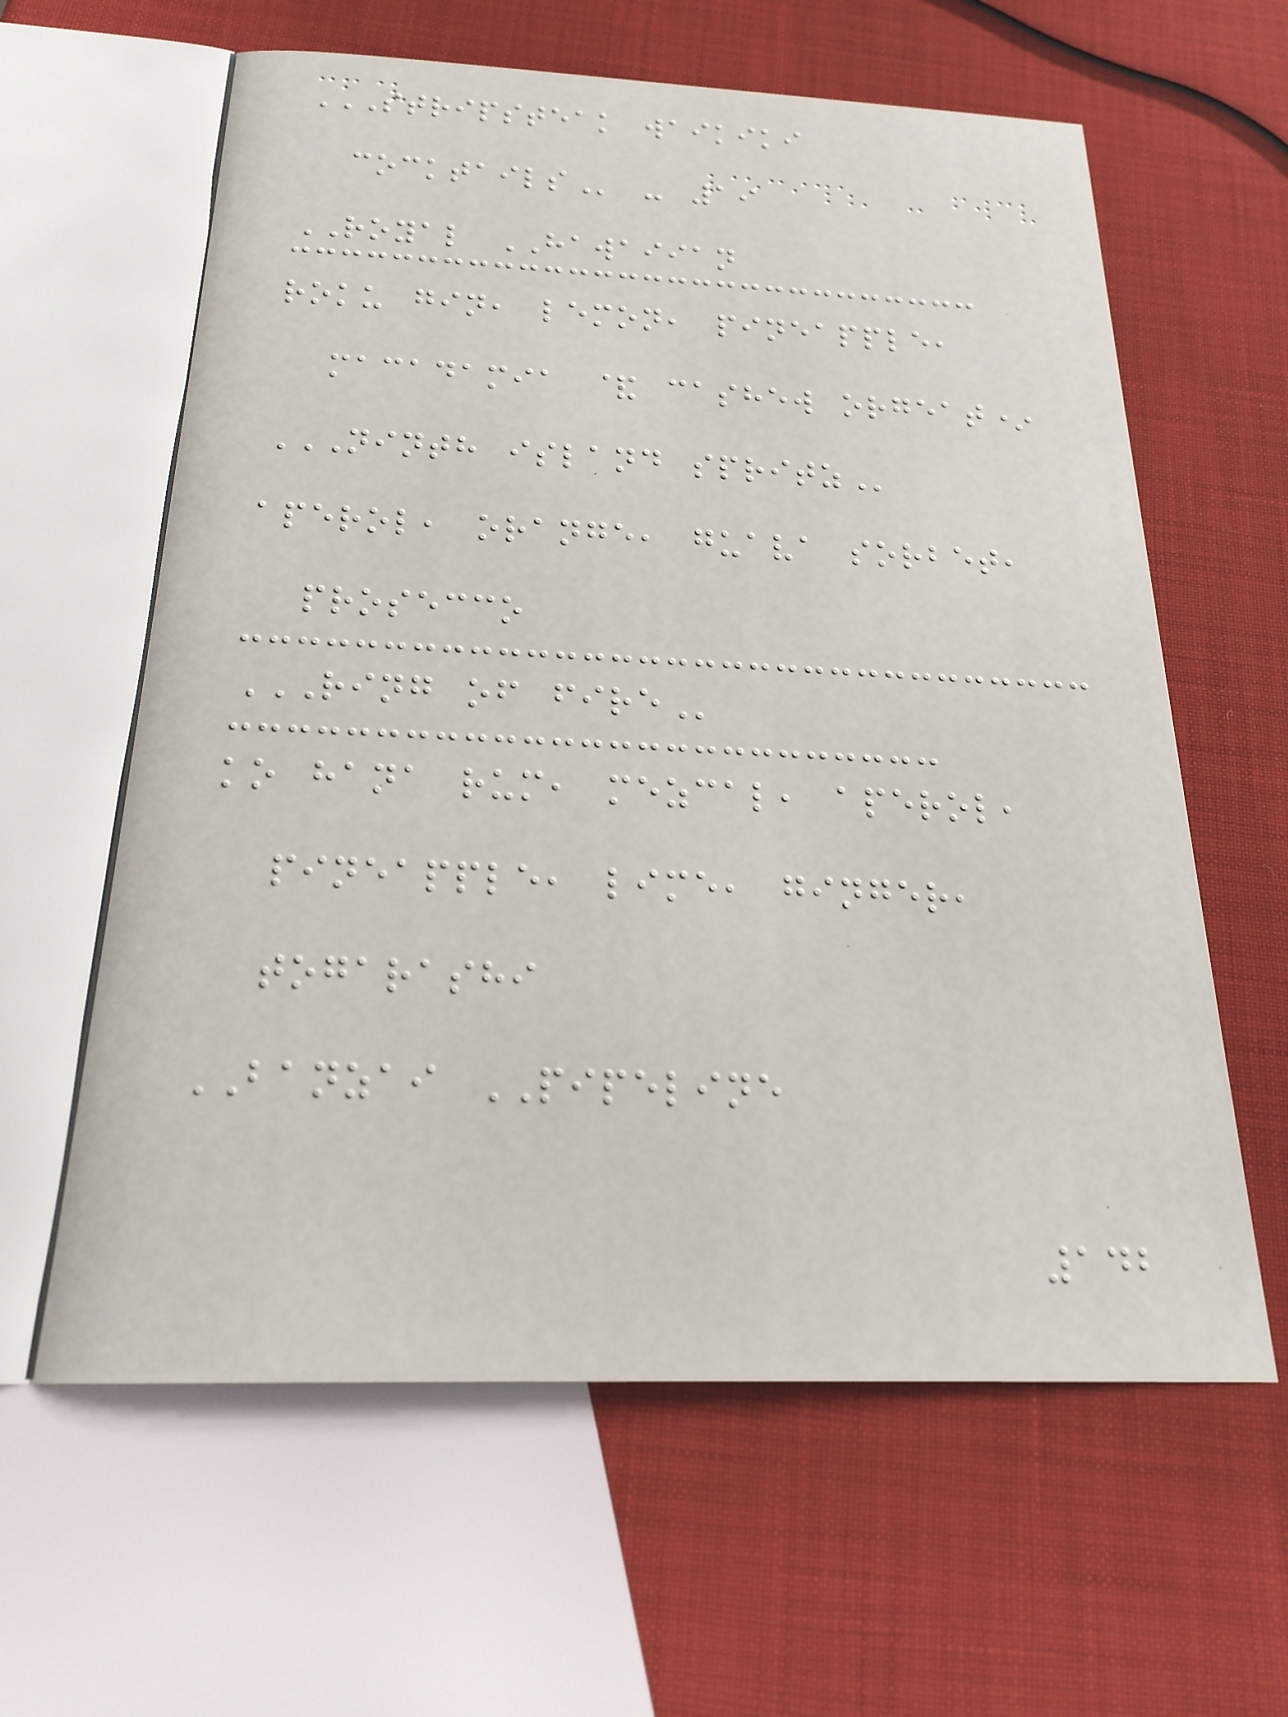STRIPSTEAK WAIKIKI
COCKTAILS - 19
ROYAL HAWAIIAN
roku gin, lemon, pineapple,
macadamia & cashew orgeat*
NINTH ISLAND SPRITZ
aperol, orange, guava sorbet,
prosecco
RING OF FIRE
ko hana rum, mezcal, aperol,
pineapple, lime, ginger,
togarashi
BANZAI PIPELINE
142
